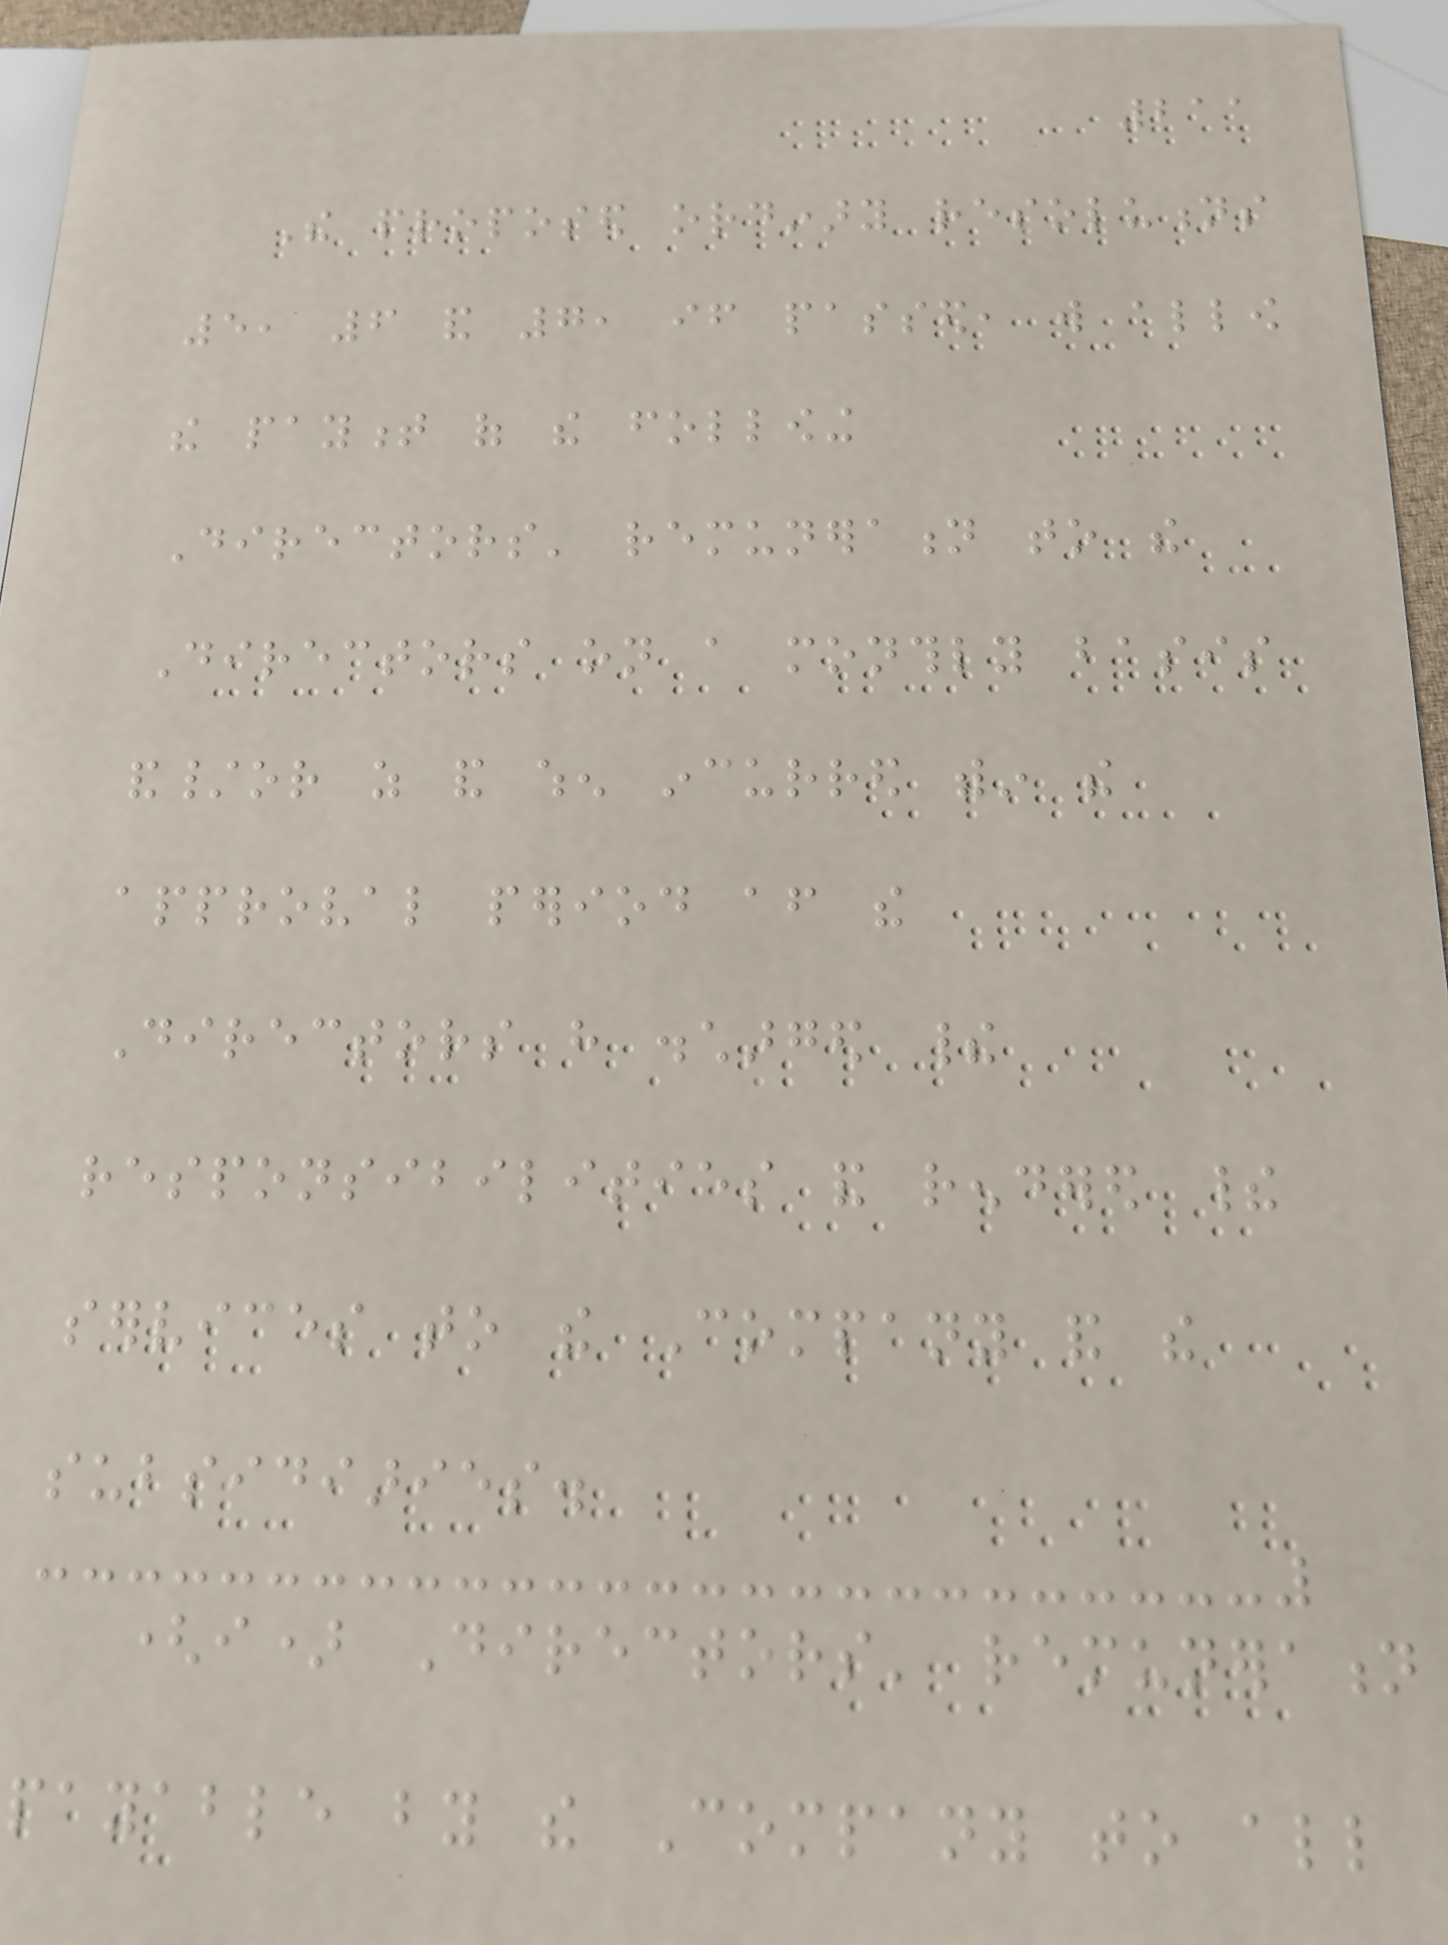211
The proposed ordinary resolutions
5, 6 and 7, if passed, will allow
the payment of the following
Directors' remuneration to the
Directors on a monthly basis
and/or as and when incurred within the
approval period after the
Directors have discharged their
responsibilities and rendered their
services to the Company and the
subsidiaries.
(i) Directors' remuneration
payable by the Company to all
